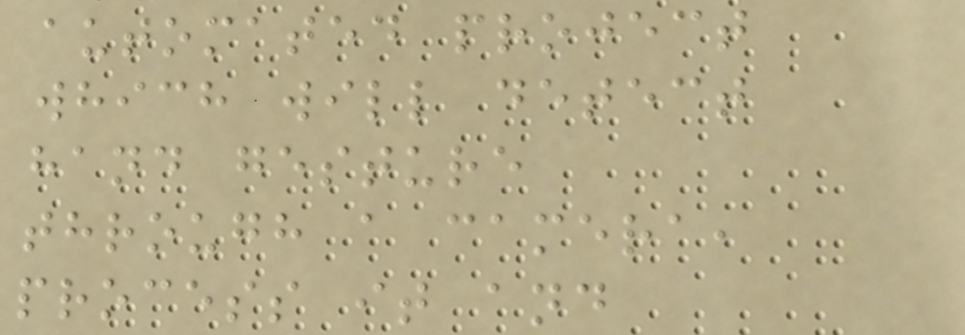automated project
which will detect
hand gesture
through a camera,
process it and
